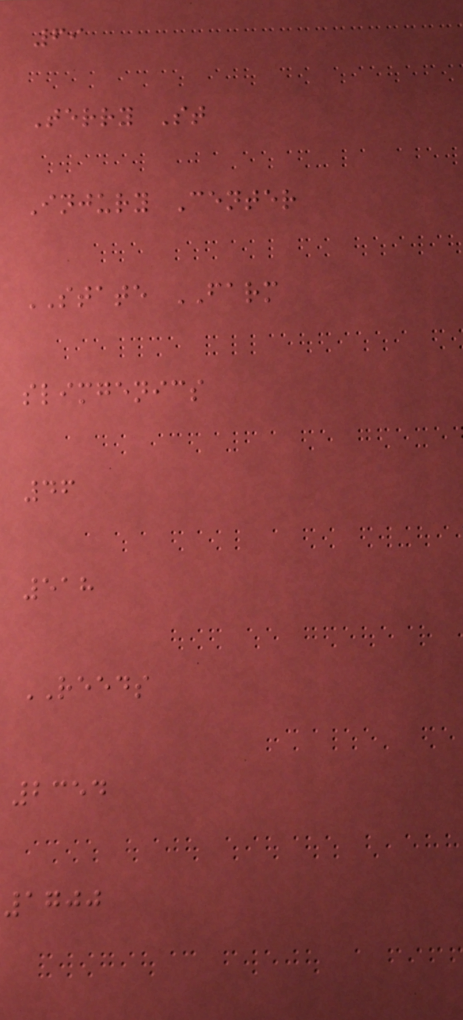69
Terry St
Injury Center
STATE FARM
slimgenics
46
518
REEDS
2354
1700
